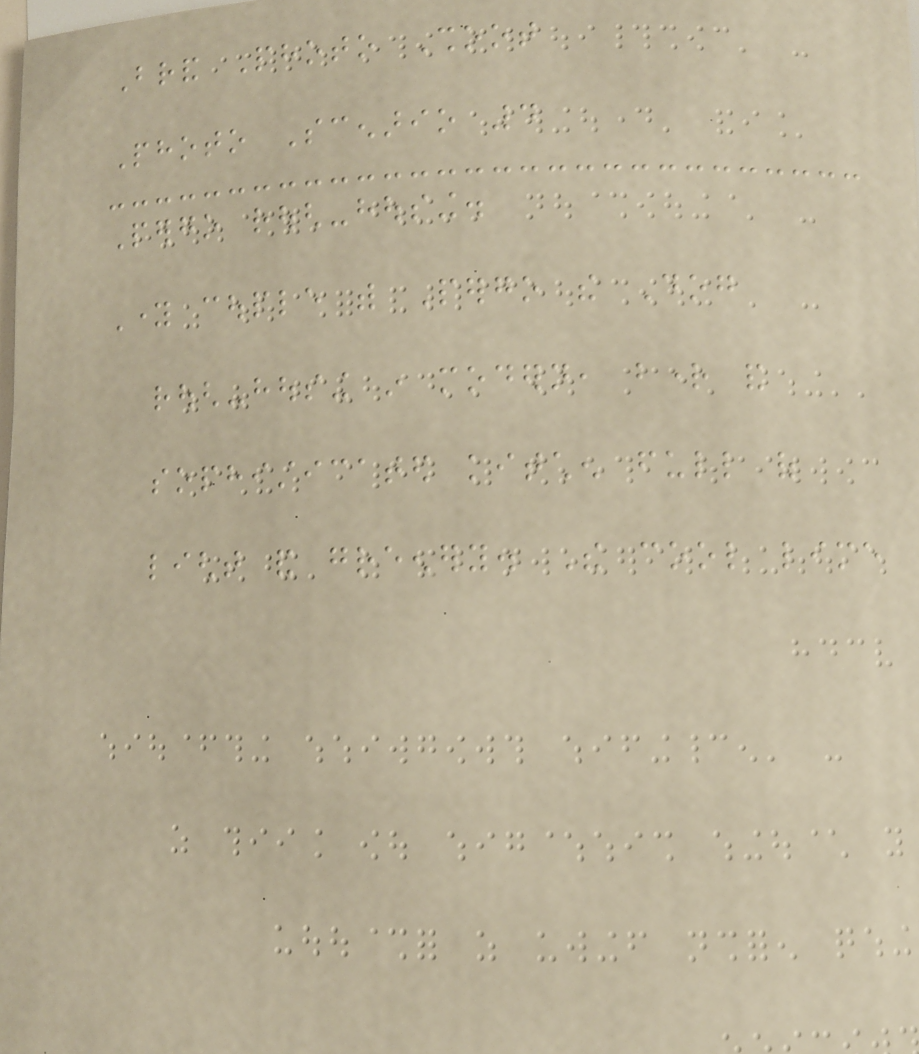Brand Photo Shoot
Photo Scenario 4
Pergo rough-housing.
Young couple with Pergo the Dog
rough-housing in modern, bright and
sophisticated kitchen full of
light and greenery. The cool lime
